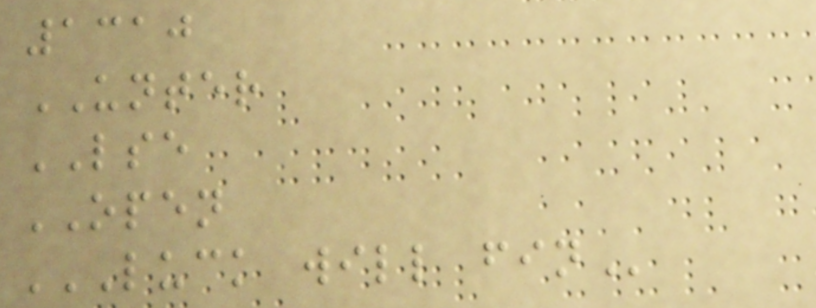1310
UNTER
LSE
OPEN
LUCK WILL FIN
